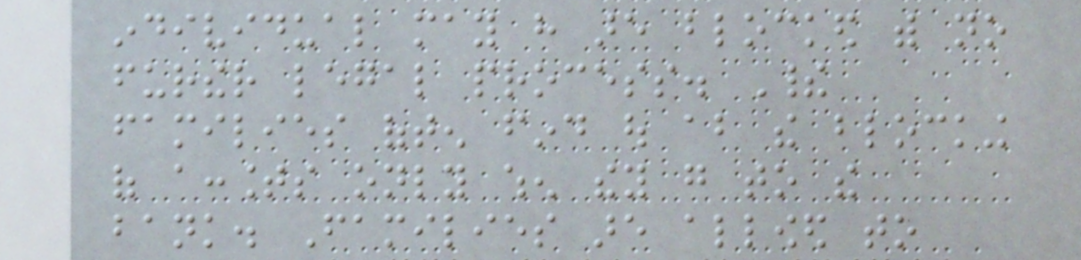individual may have are blocked with no
further legal process. Their
families often find out about the blocking
of accounts only when they go to the
bank. Families are allowed to
